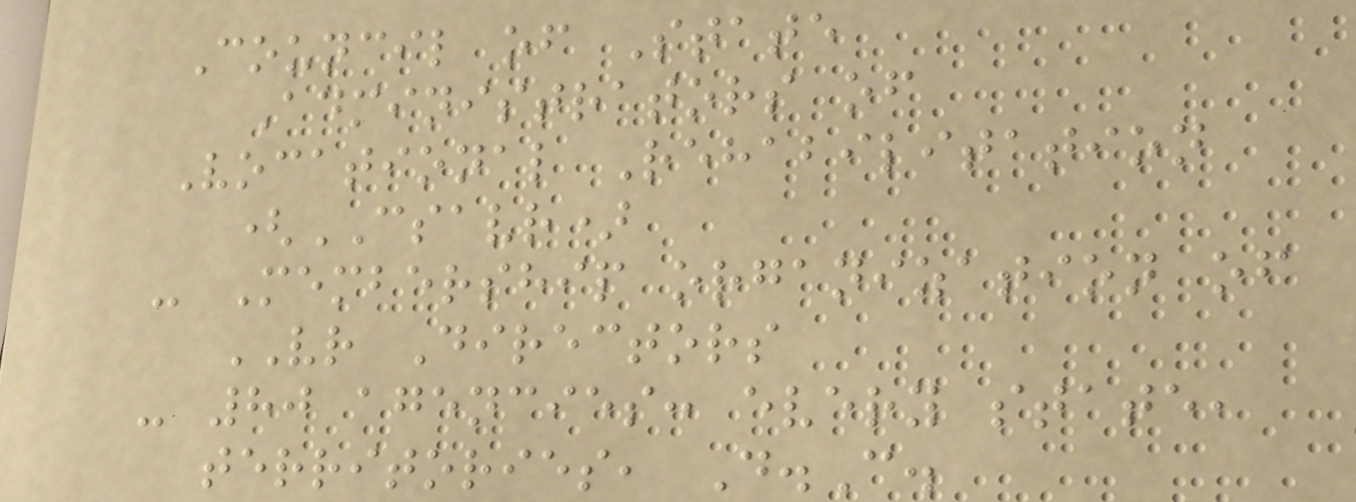Council of State
Administrators of
Vocational Rehabilitation
(CSAVR)
- Membership organization of
VR Directors
- 80 agencies: every state,
territories, D.C.
